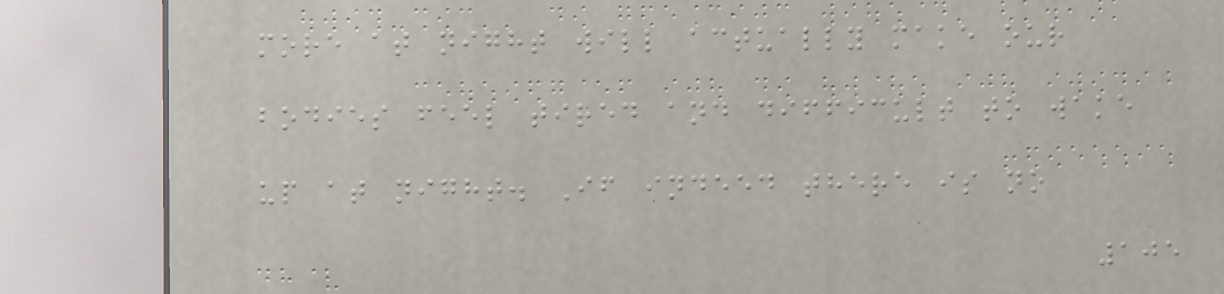more at night will actually make our
bodies feel tired and difficult to wake
up at night. If indeed there is no
105
